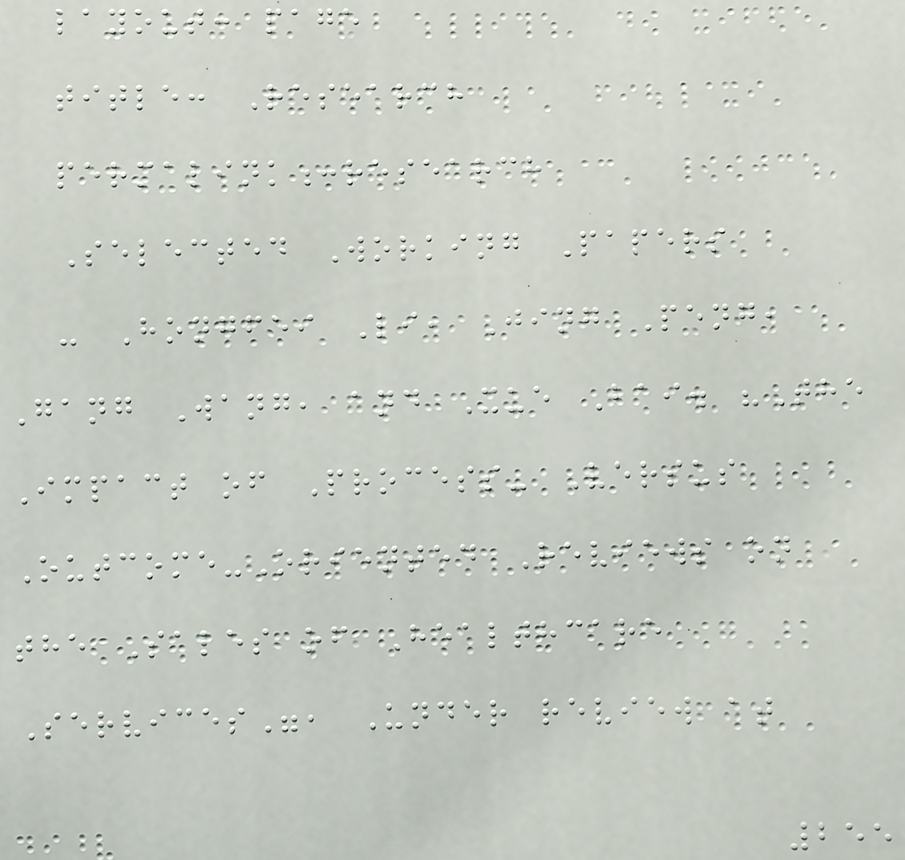layout: page
title: Research
permalink:research
Selected Working Papers
- Hongfei Li, Jing Peng,
Gang Wang, and Xue Bai. "The
Impact of Process- Versus
Outcome-Oriented Reviews on
the Sales of Healthcare
Services", Under review at
255
